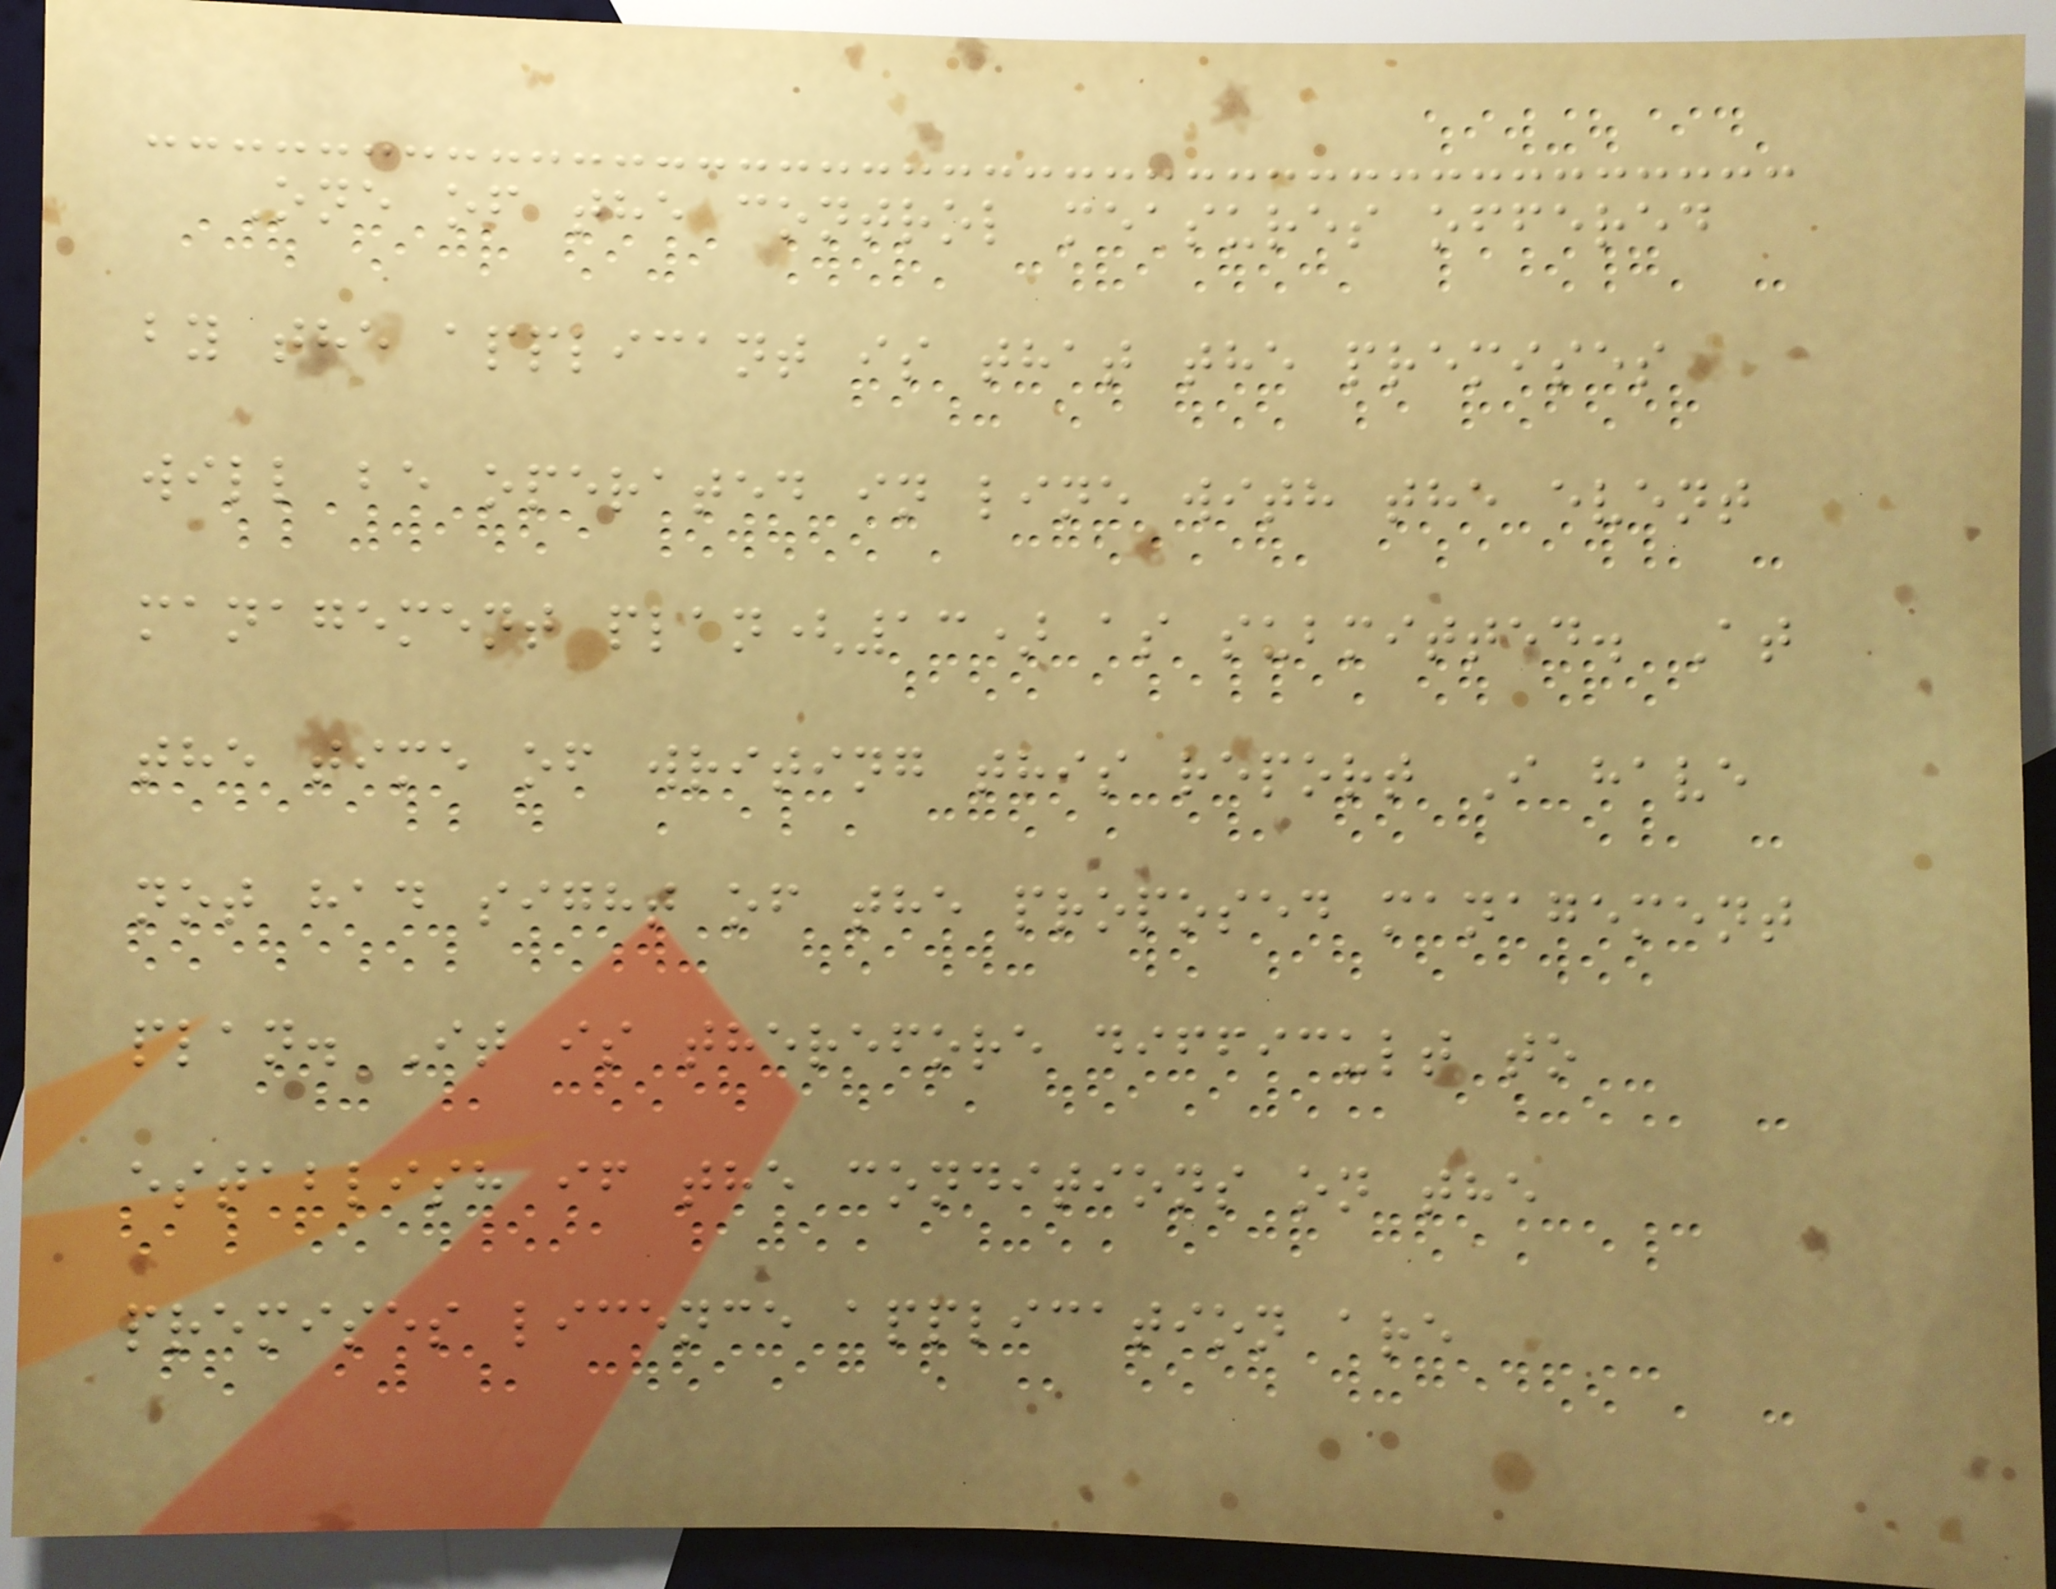One of the control measures offered
by the applicant is that the premises
will be operated in line with the event
management plan(13) as submitted. At
the time of writing this report I have
not had sight of the proposed management
plan. It is therefore difficult to
establish if the conditions on the
premises licence application are
